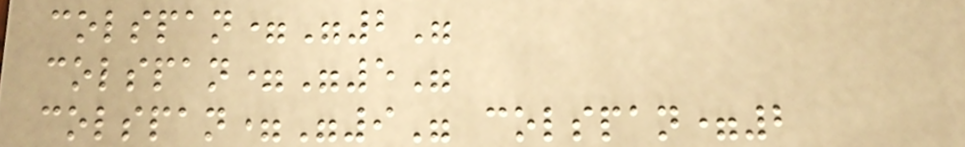colspan="2"
colspan="5"
colspan="9" colspan=2
